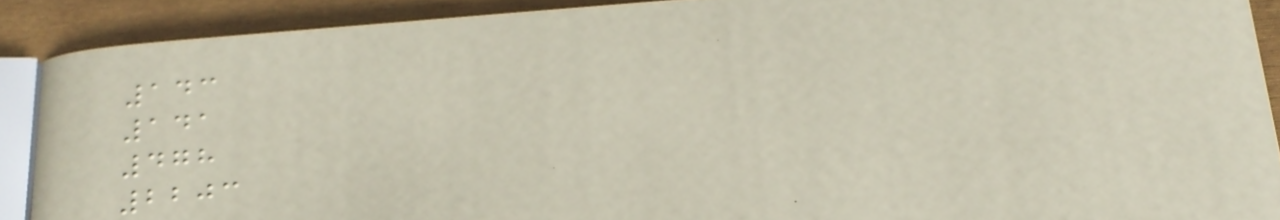143
141
478
2203
